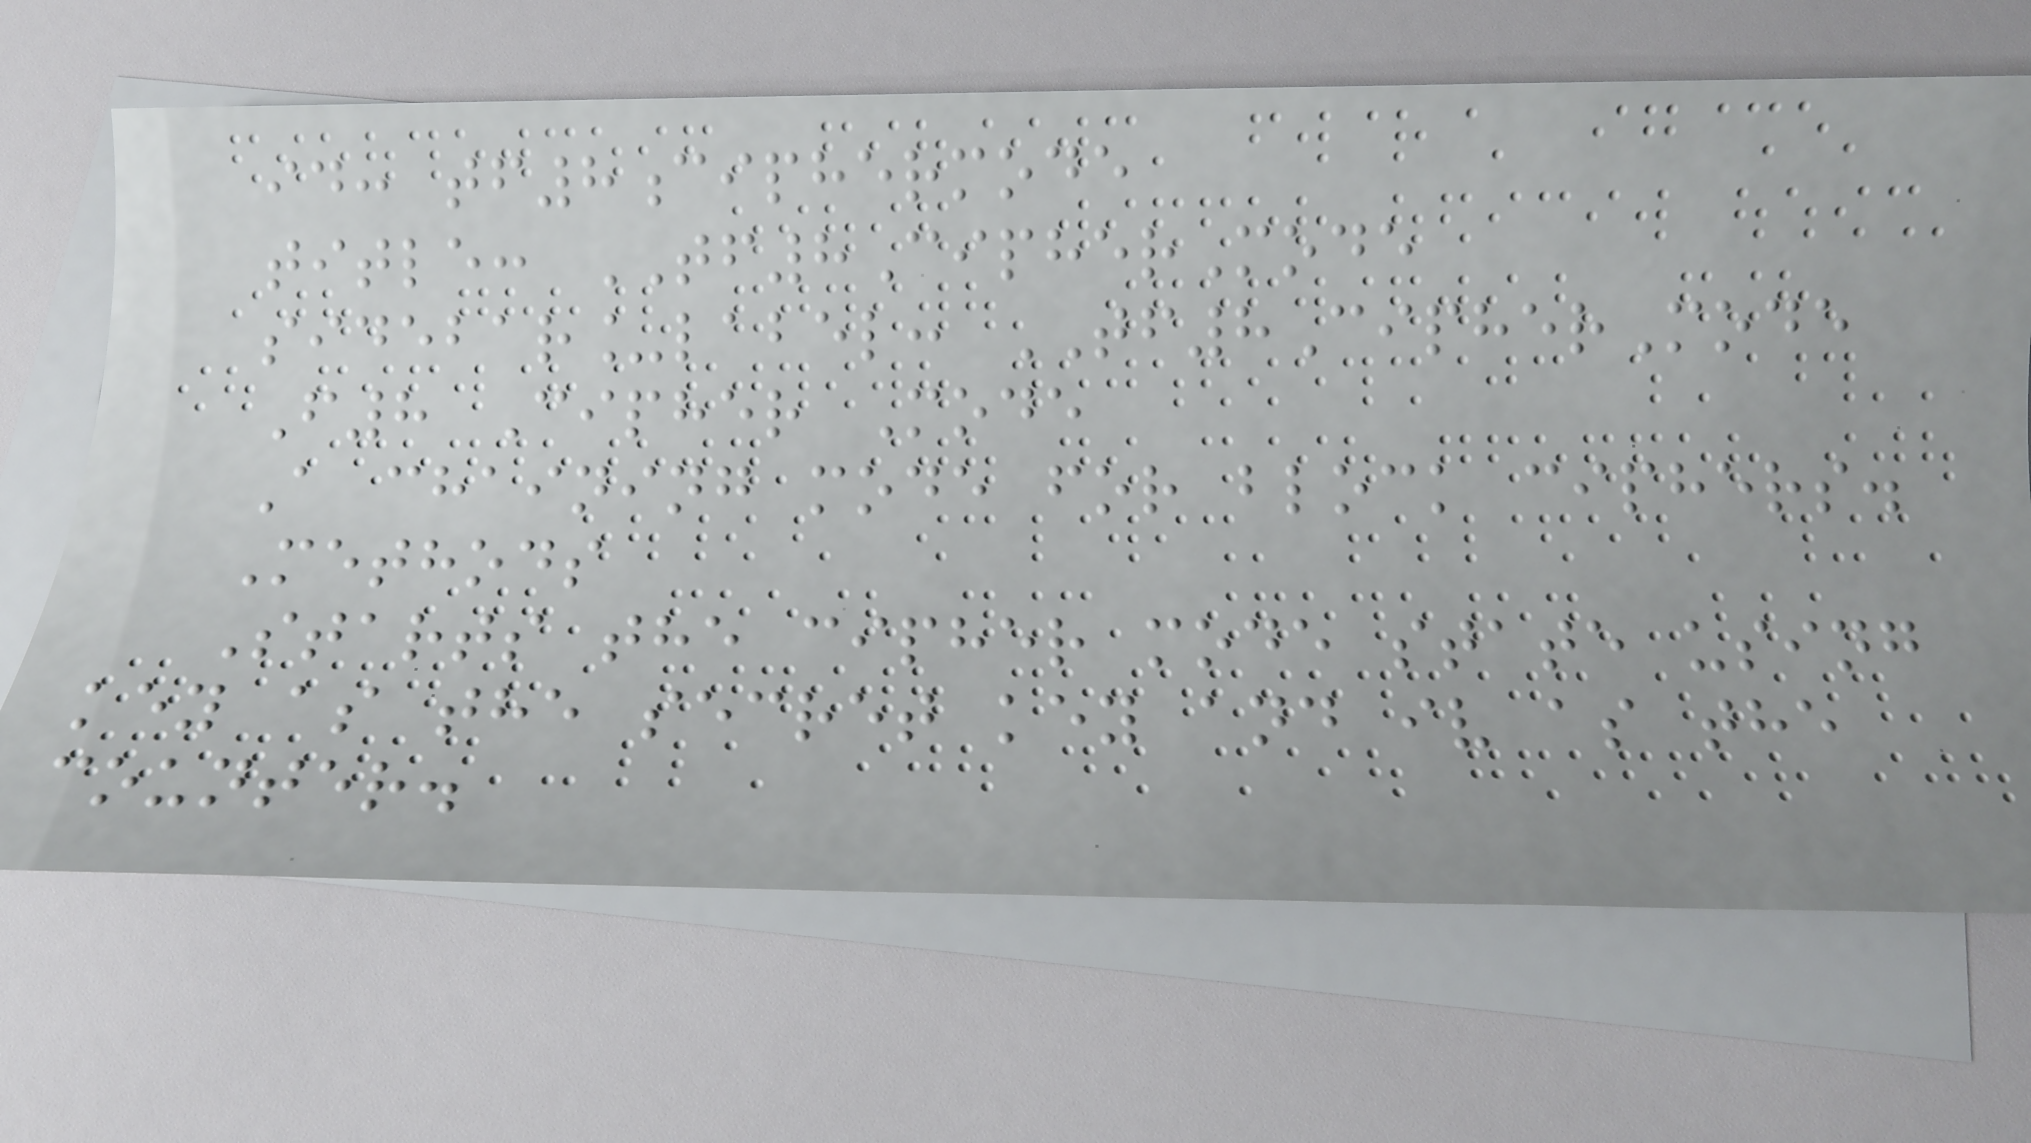id: tf8ciphermode
title: TF8CipherMode
sidebar_label: TF8CipherMode
F8 Cipher Mode
A chaining mode for block ciphers.
Methods
Starts the cipher mode state using
key as the secret key and iv as the
counter.
